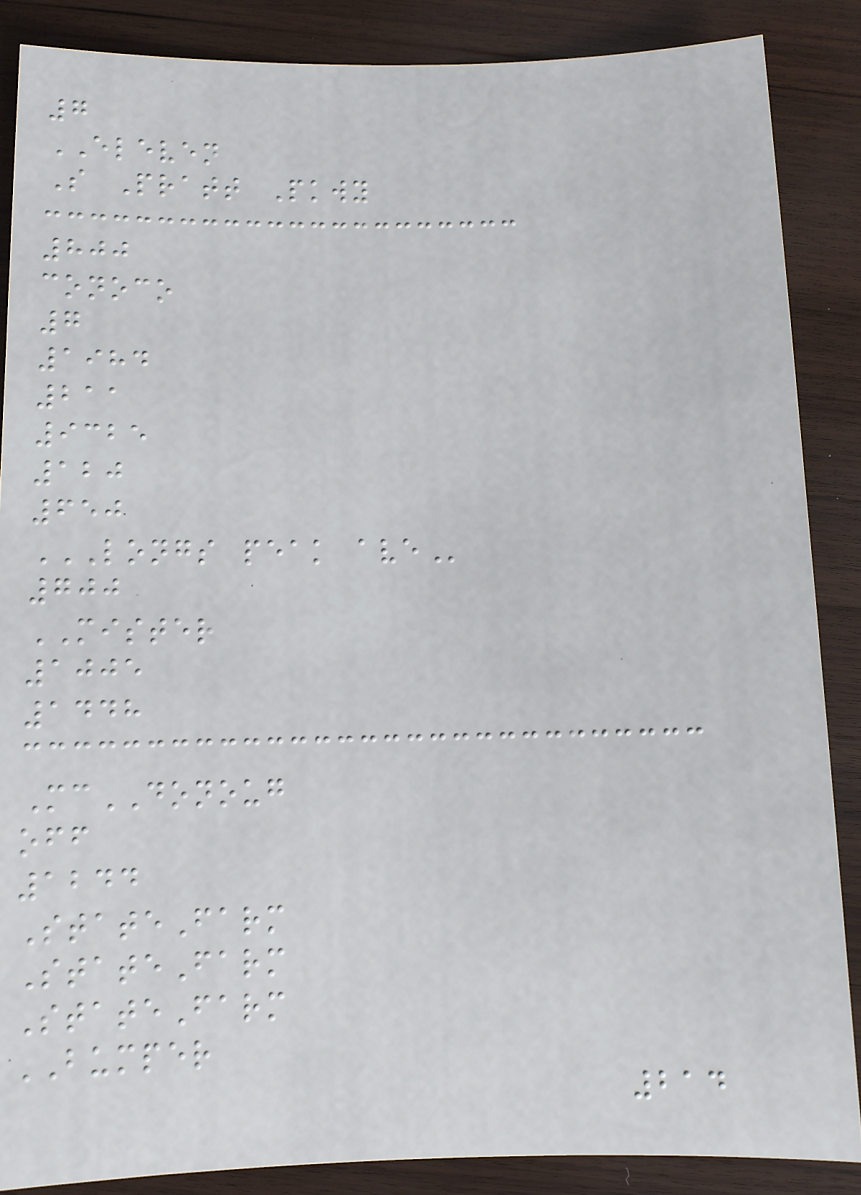7
ELEVEN
S Pratt Pkwy
800
conoco
7
1984
211
9325
120
650
LONGS PEAK AVE
700
MISTER
1005
1448
McDONOUG
off
1244
StateFarm
StateFarm
StateFarm
BUMPER
214
